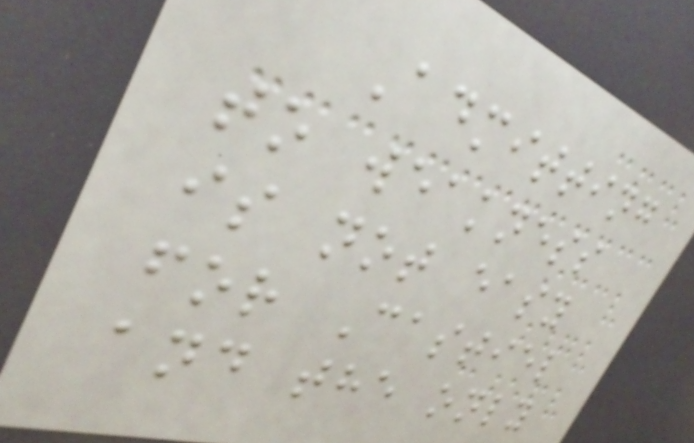Admitting
to weakness
is not easy
for Castiel
and the only
